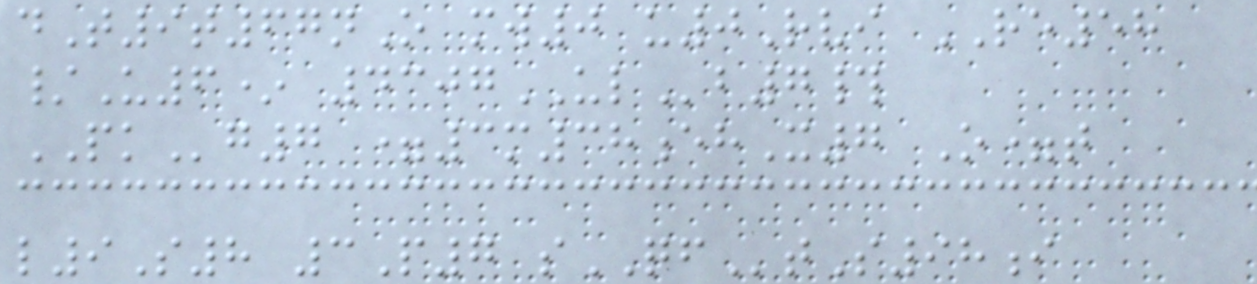dT9t67nO mw0 u0Rvi RE58
/U6* 4307ULb7#
PKg7 =3m38ehX7 O=t
l9S8 3P7 sQFtS98i
